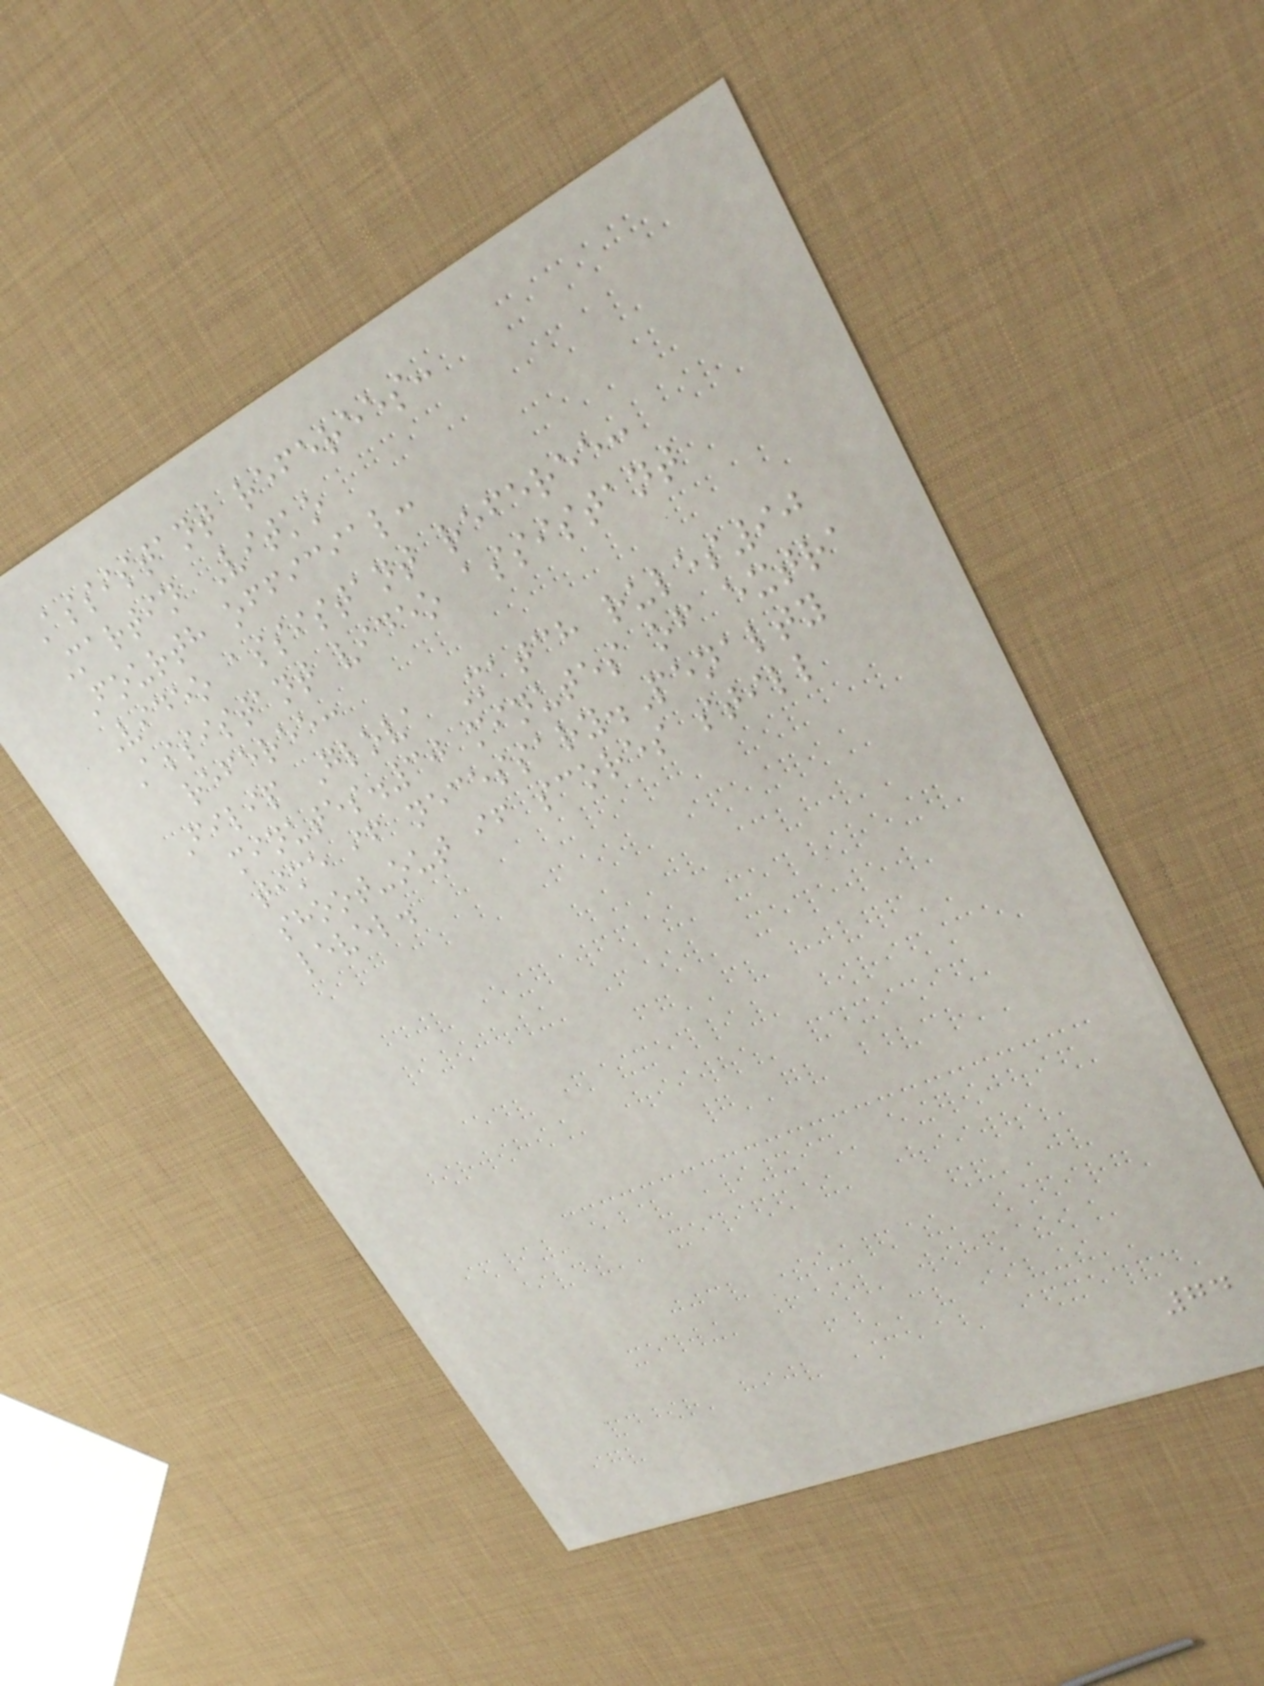Assistant referees:
Martin Vitko
Fourth official:
Video assistant referee:
Assistant video assistant
referee:
Filip Glova Match rules90
minutes.30 minutes of extra
time if necessary.Penalty
shoot-out if scores still
level.
74
